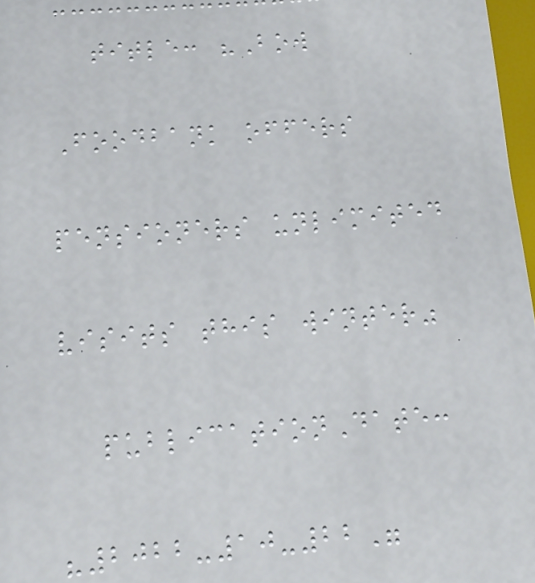title: "Bow
Foodbank offers
pensioners unlimited
visits this winter"
publicationDate:
"2022-10-22"
